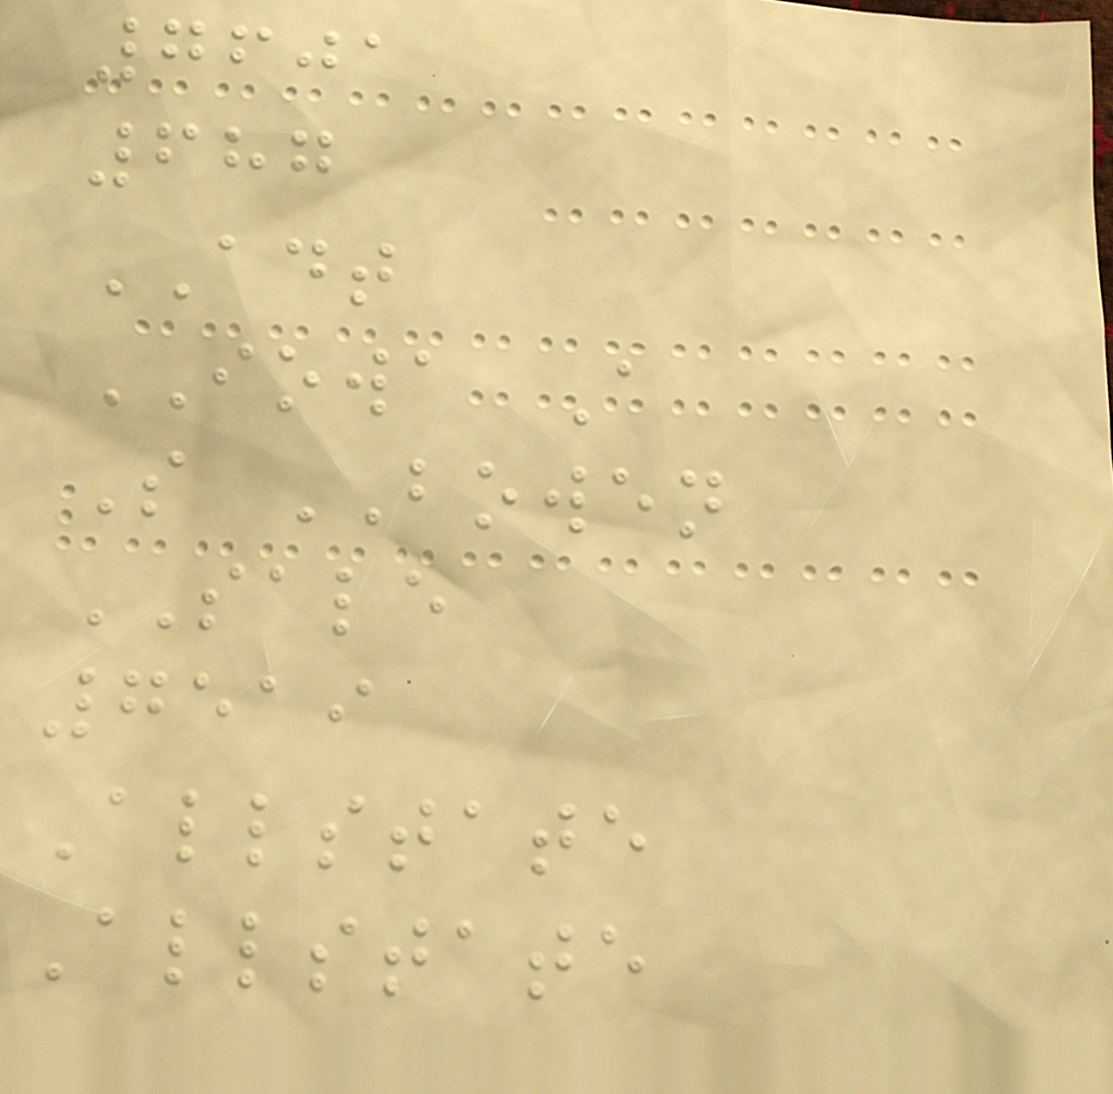7601
687
ADT
IOWA A
S BOWEN
SALE
7519
Allstate
Allstate
